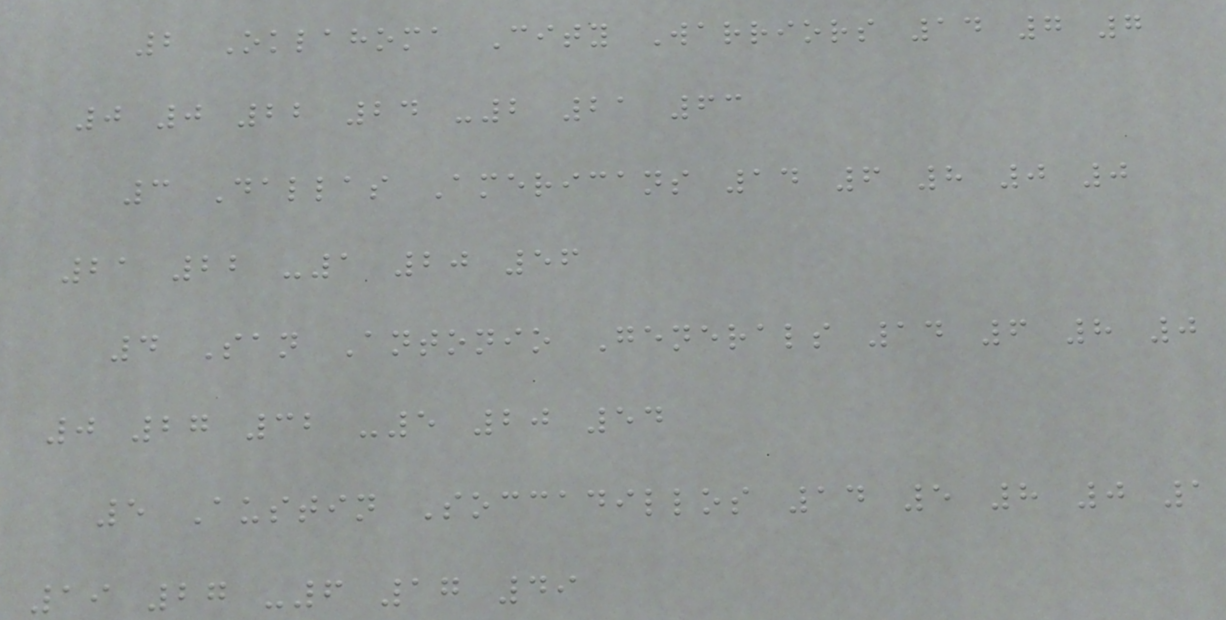2 Oklahoma City Warriors 14 7 7
0 0 22 24 -2 21 63
3 Dallas Americans 14 6 8 0 0
21 22 -1 20 56
4 San Antonio Generals 14 6 8 0
0 27 32 -5 20 54
5 Austin Soccadillos 14 5 8 0 1
19 27 -6 17 49
